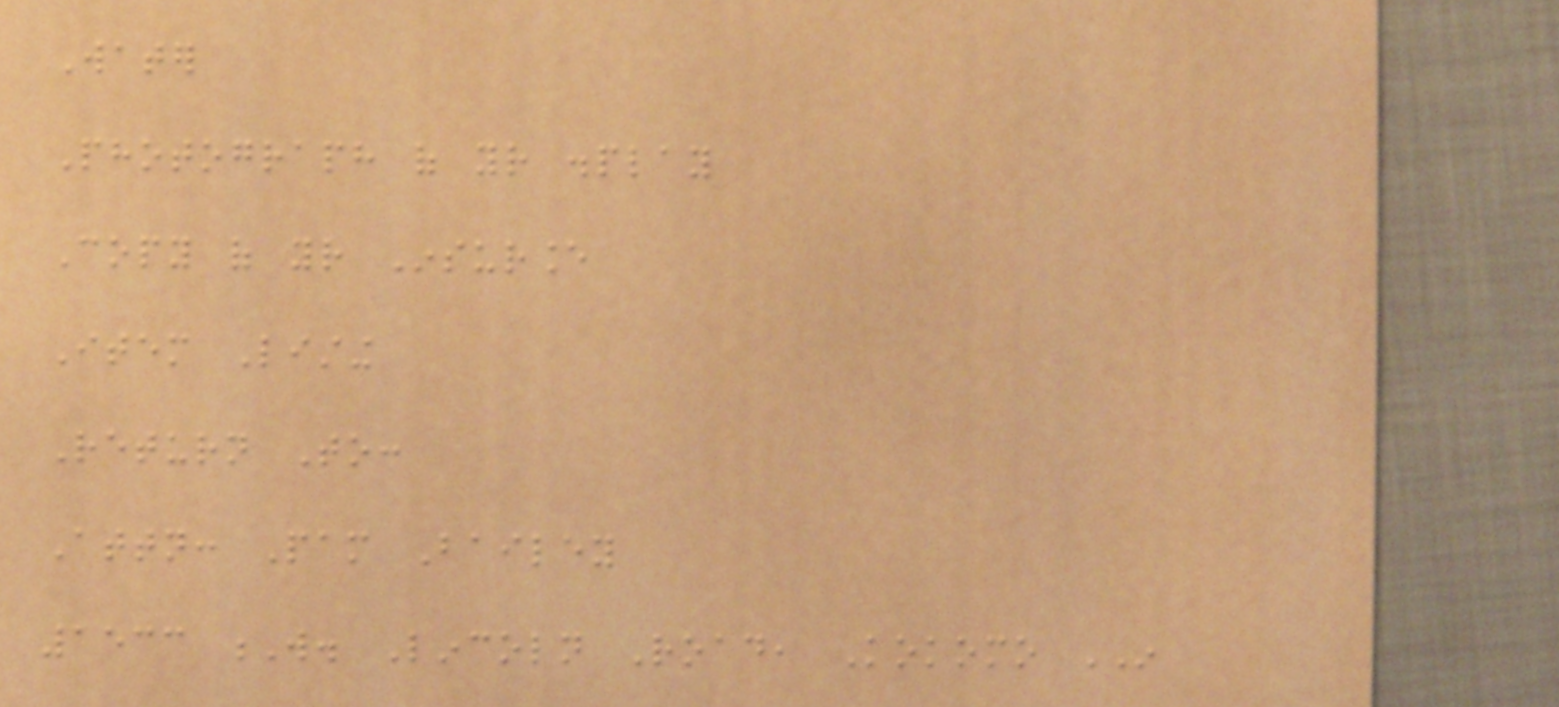Water
Photograph of your display
Copy of your Insurance
Item Listing
Return To:
Attn: Pam Bailey
1533 W. Lincoln Road, Kokomo IN
